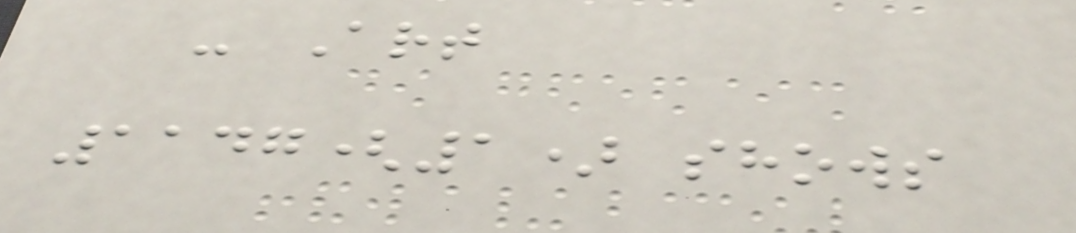- Art
1147(1) shows
